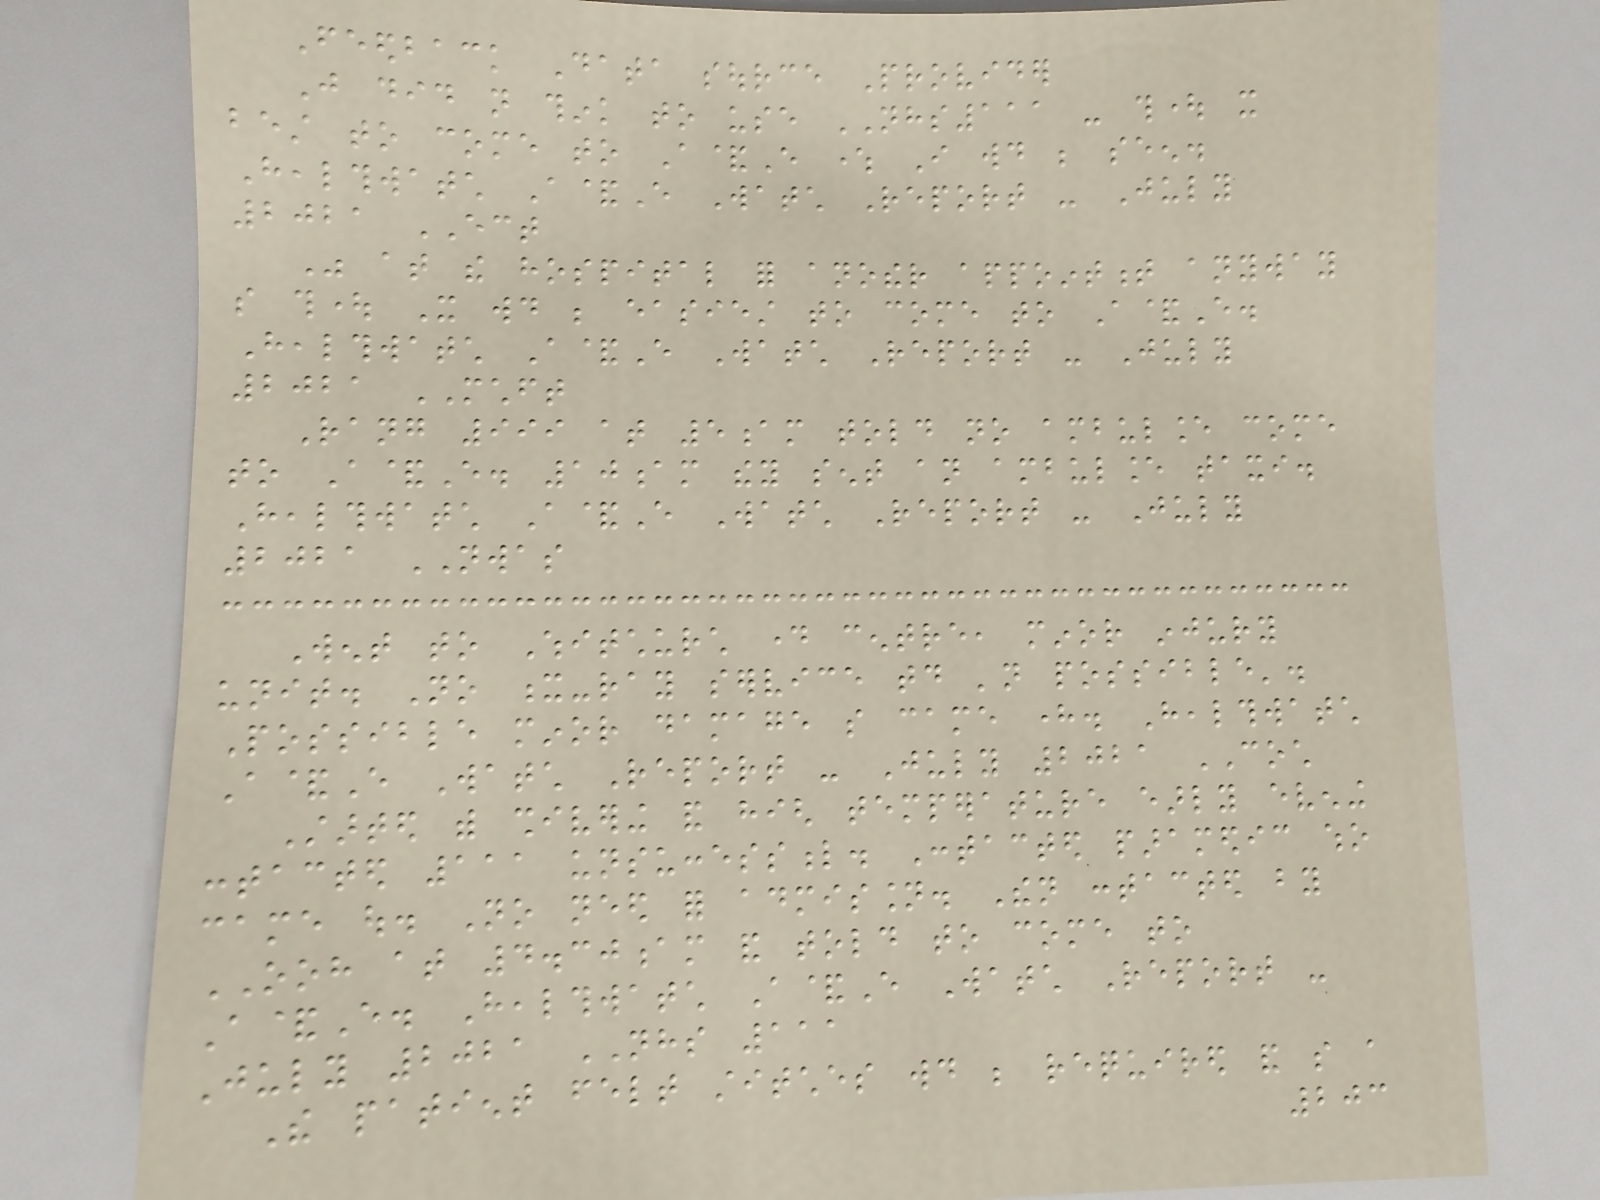Feedback Data source Provider
Just did not think to use NHS111 - thought it
best to come to A&E where I would be seen.
Healthwatch A&E Watch Report - July
2021 ECT
Was at the hospital for another appointment anyway
so thought It would be easiest to come to A&E.
Healthwatch A&E Watch Report - July
2021 MCHFT
Rang 999 at 5am told no ambulance come
to A&E. 10am they sent an ambulance taxi.
Healthwatch A&E Watch Report - July
2021 NWAS
Went to Whitchurch day centre, minor injury
unit. No x-ray service today 'not possible'.
Possible minor damage so came here. Healthwatch
A&E Watch Report - July 2021 COCH
Started with shivering and high temperature early evening
contacted 111 unsuccessful. Contacted paramedic who
came out. No need for admission. Then contacted by
OOH at 4.30am and told to come to
A&E. Healthwatch A&E Watch Report -
July 2021 NHS 111
The patient felt stitches would be required and so a
203
